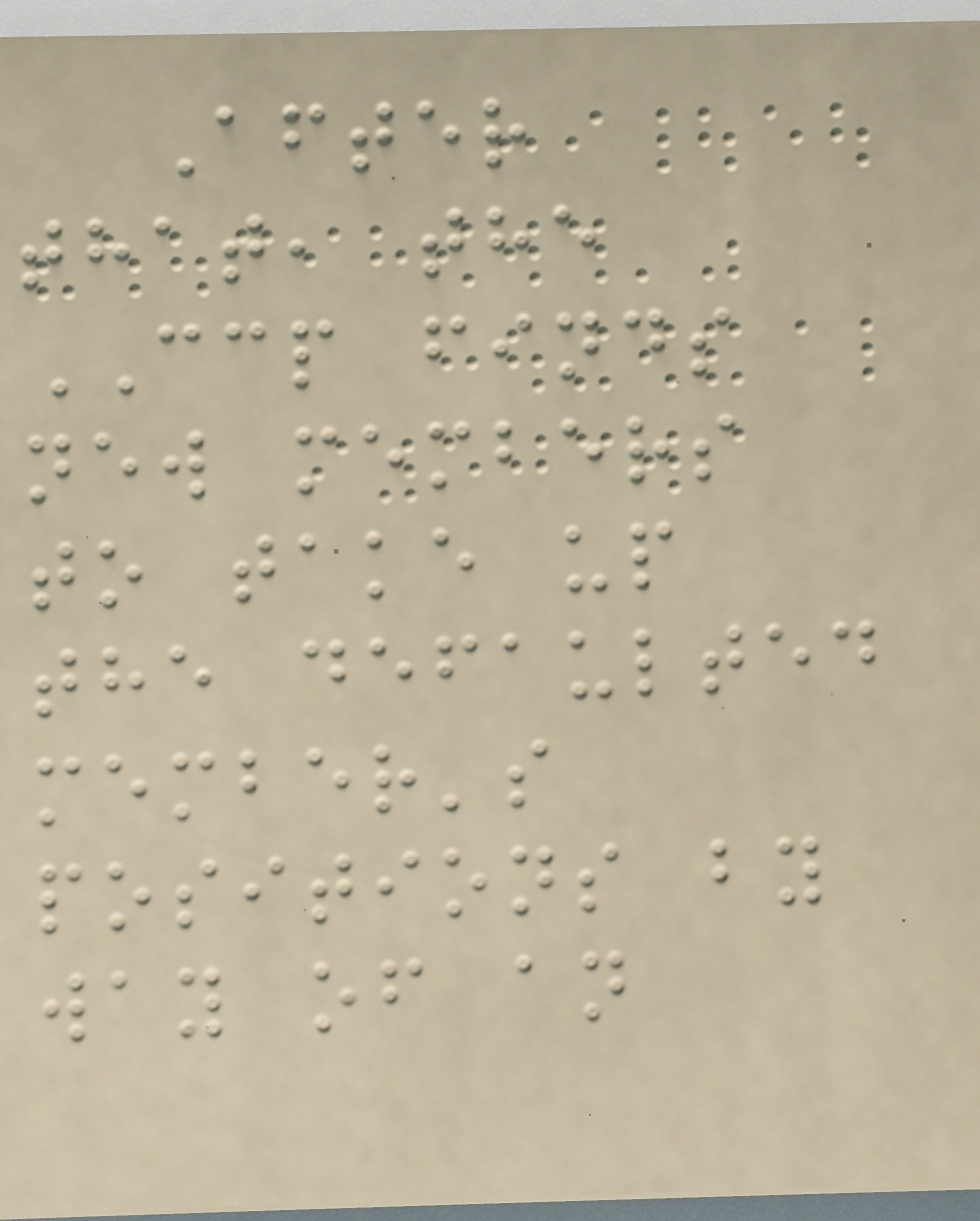After
that, the
CCP finds
new members
to take up
the defaulted
member's
positions by
way of an
